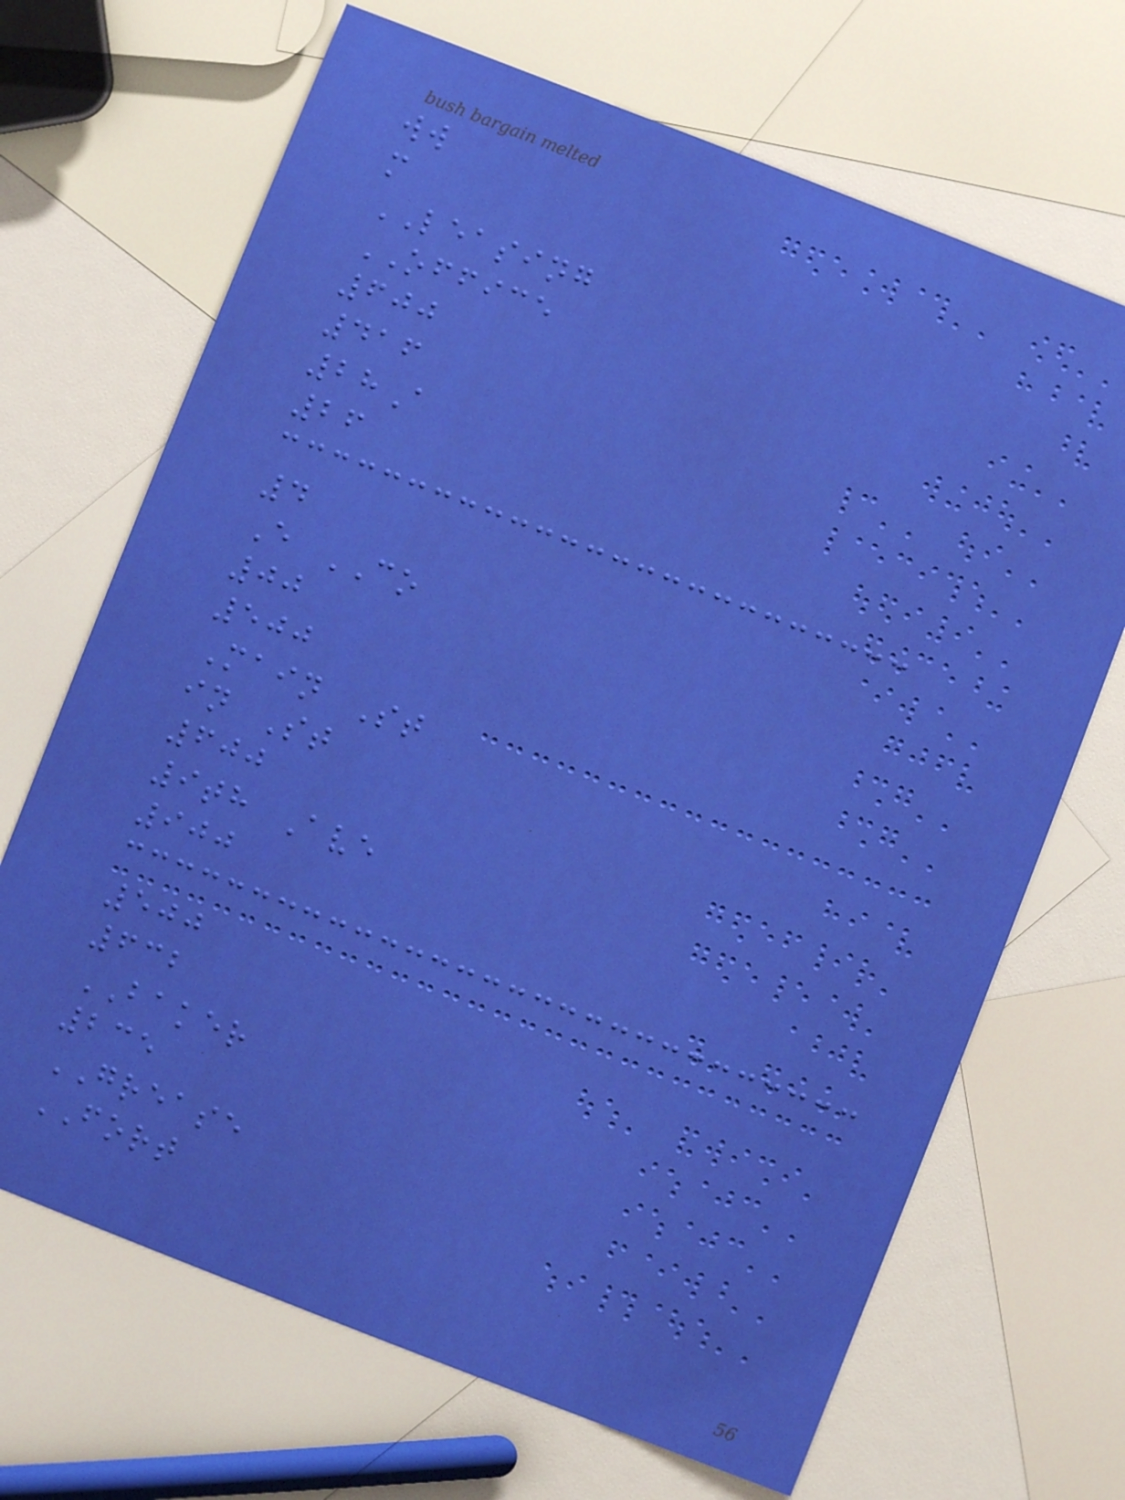ww
m
LEASING
OFFICE
600
416
28A
26
4
E CO
00
500
Main St
in St
600
9th Ave
900
500
632
BAKER
235
GREASE
FORT
